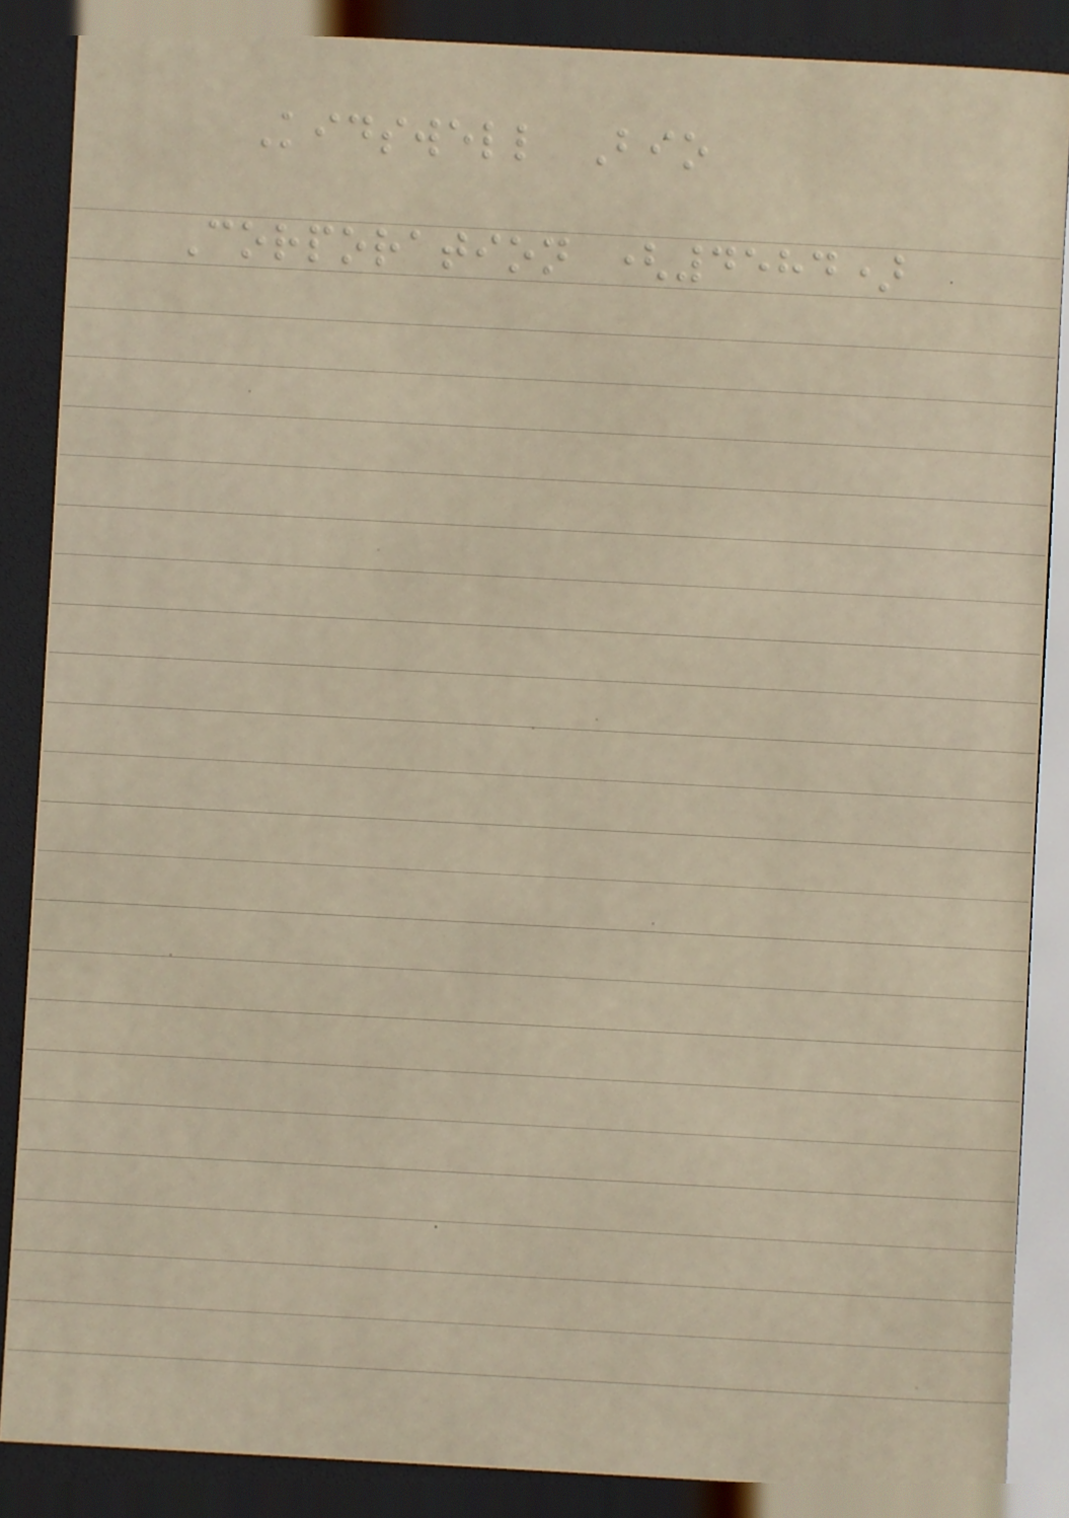Kidswell Bio
Corporation (4584)
